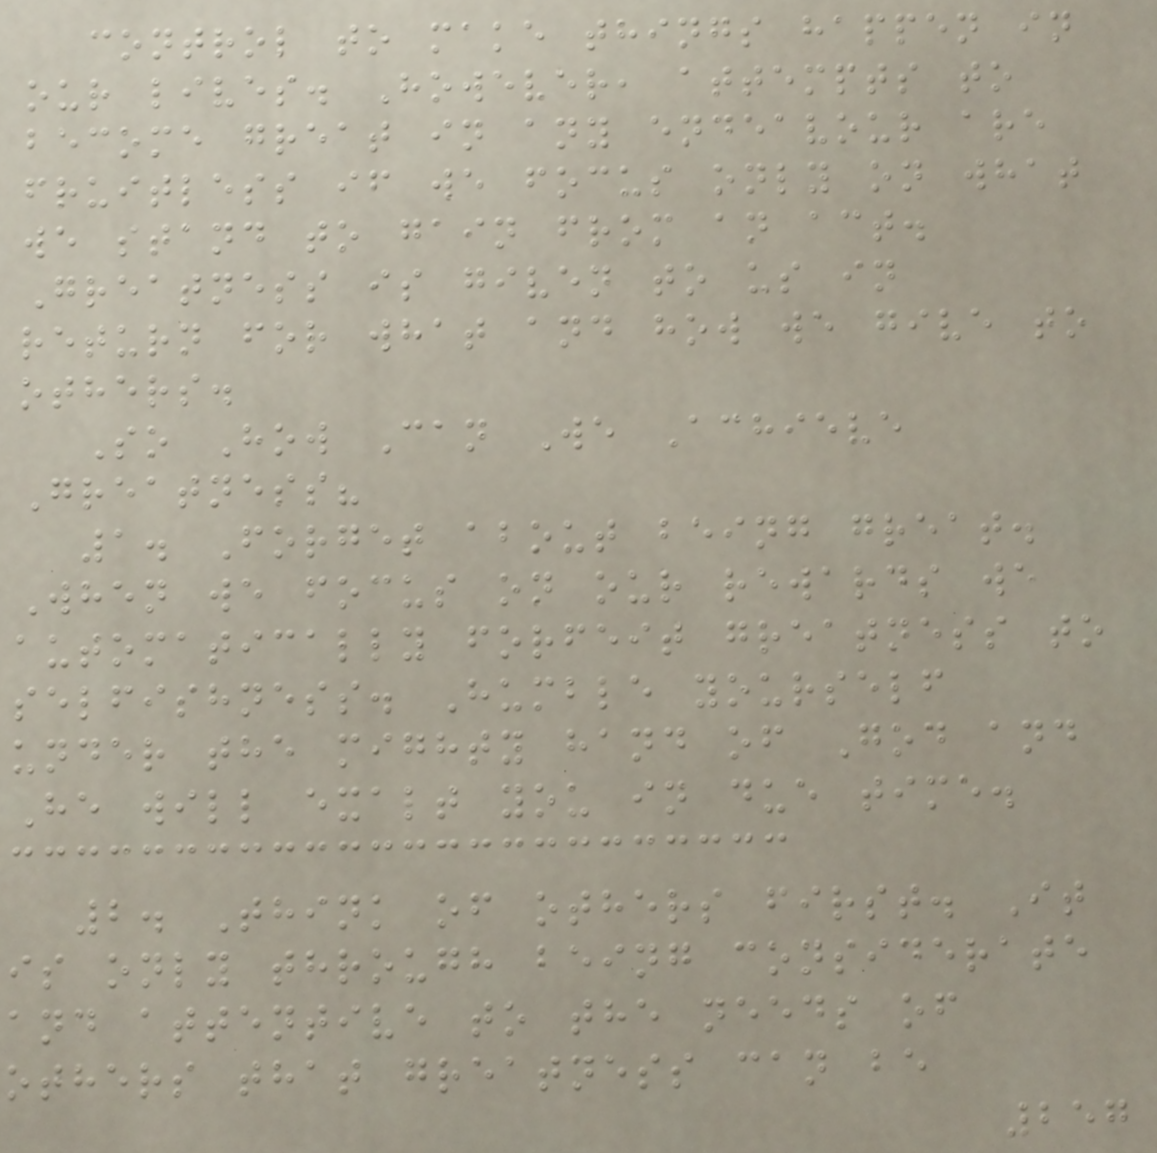control to make things happen in
our lives. However, attempts to
become great in any endeavour are
fruitless if we focus only on what
we stand to gain from an act.
Greatness is given to us in
return for what and how we give to
others.
So How Can We Achieve
Greatness?
1. Forget about being great.
When we focus on our rewards we
automatically forfeit greatness to
selfishness. Humble yourself
under the mighty hand of God and
He will exalt you in due time.
2. Think of others first. It
is only through being considerate
and attentive to the needs of
others that greatness can be
257
